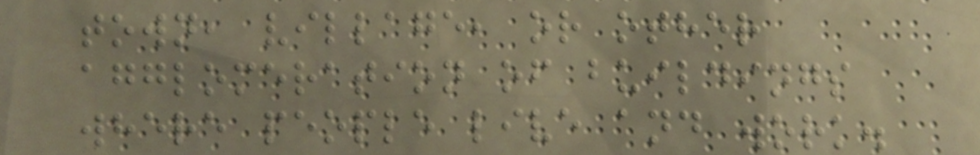town, village, or other
agglomeration of buildings
where people live and work.
